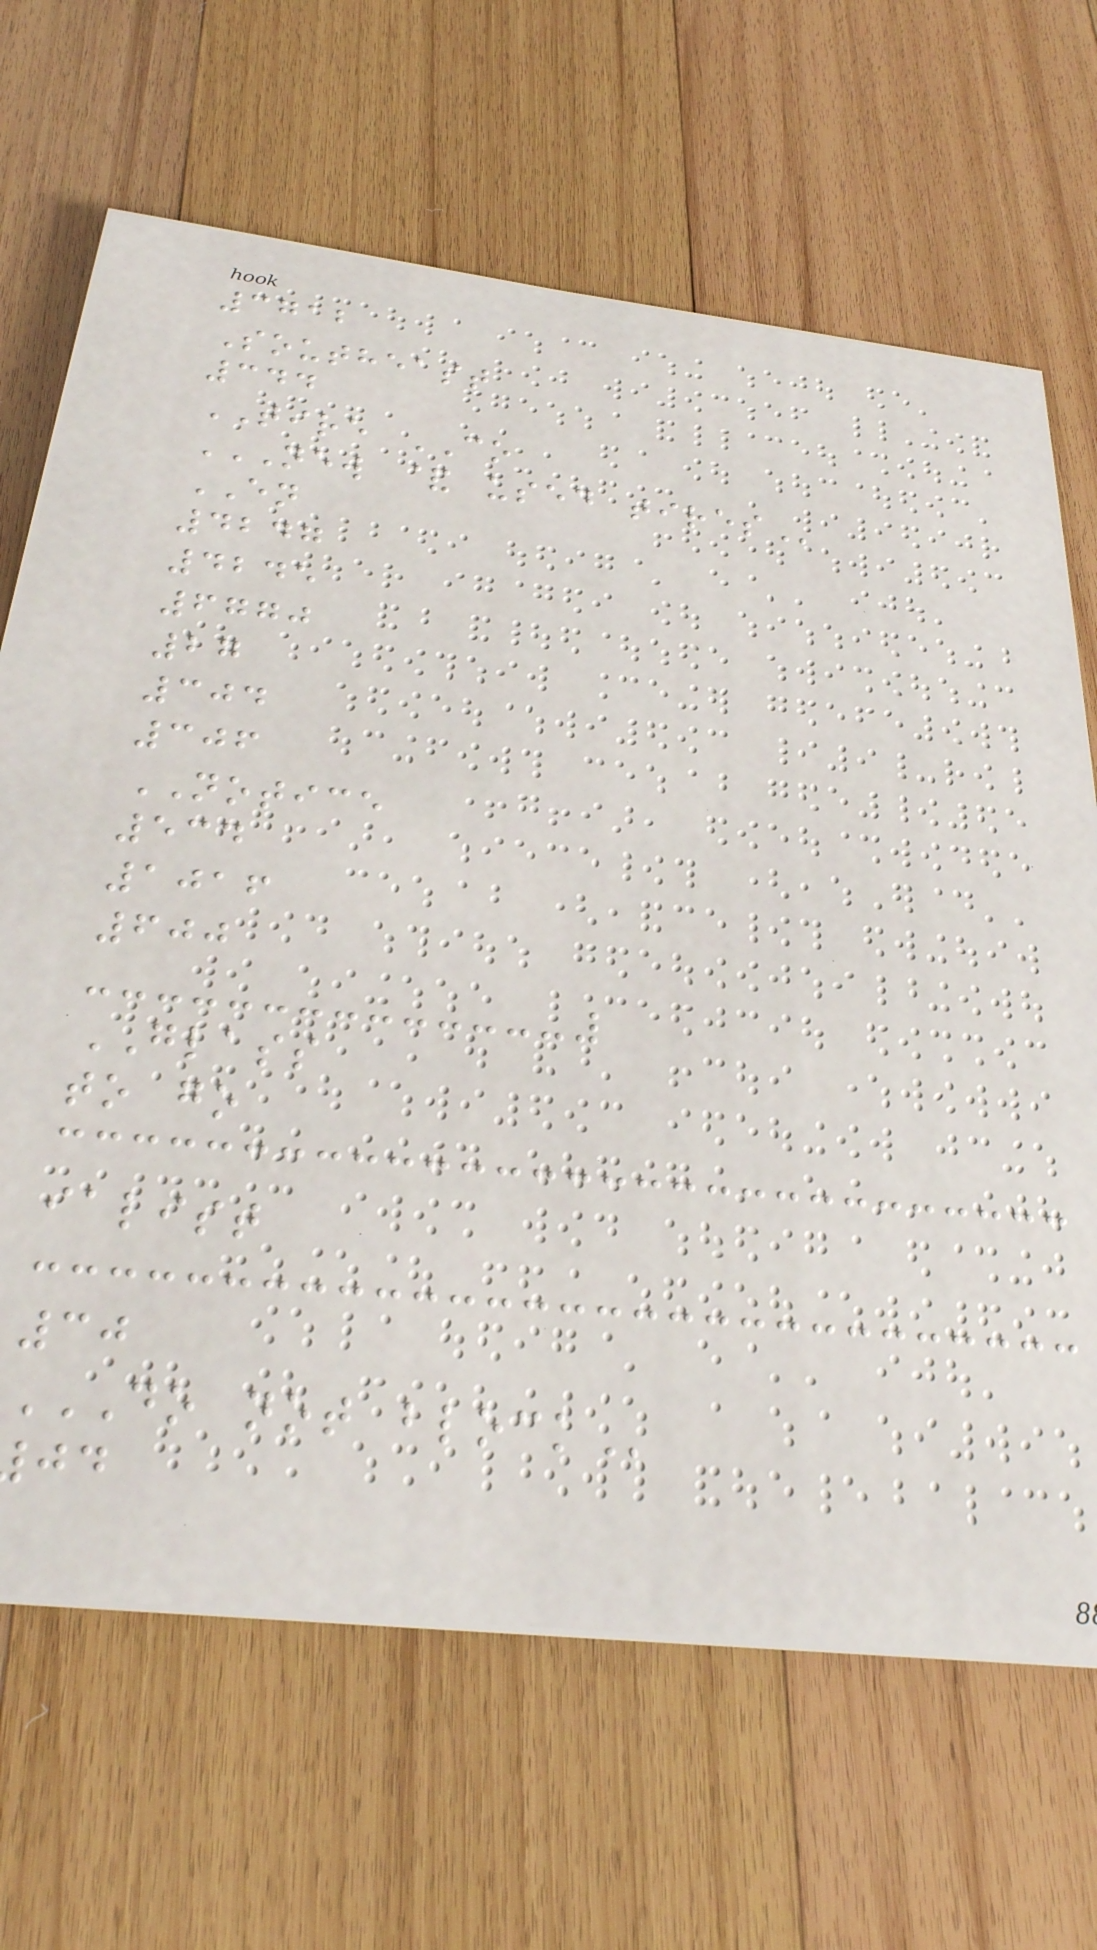3712
Southeast
344
TIRE CO
NEW & USED TIRES
EN
4247
4245
6770
27
304
306
NOTICE
534
1016
600
GLASS
to go
ialist
30
DO NOT BLOCK
